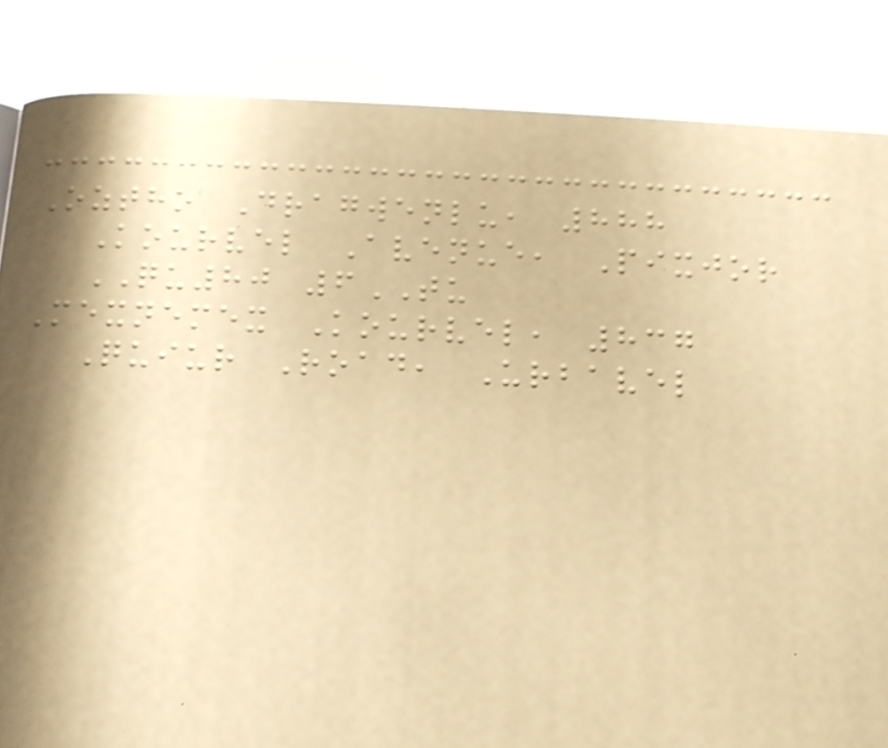Oztho Dragwenlu, 888
Kourvel Avenue, Pixjor
QU80 6TU
Mexnemex Kourvel, 837
Quiur Road, Urbavel
